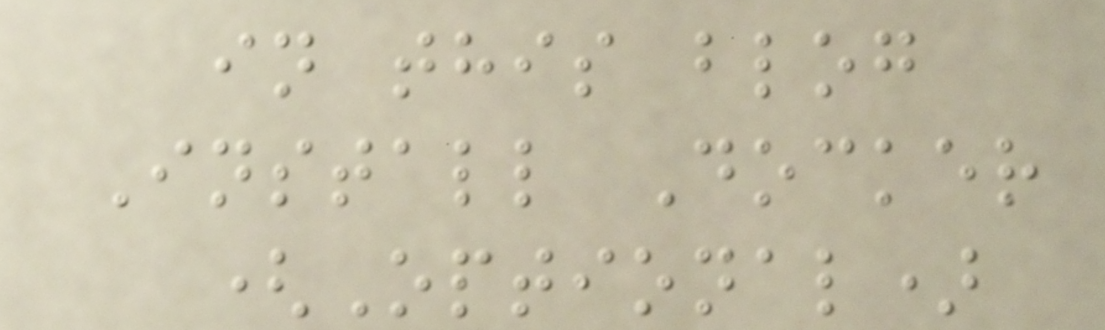in this blog
Install Docker
(Optional)
